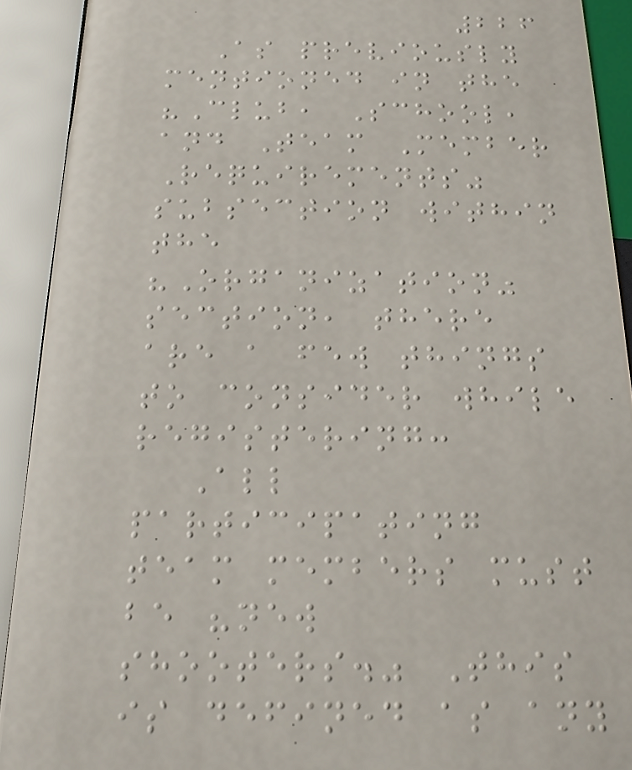226
As previously
mentioned in the
"Club, School,
and Team Member
Requirements"
subsection within
the
"Organization"
section, there
are a few things
to consider while
registering:
All
participating
team members must
be "new
shooters." This
is defined as any
